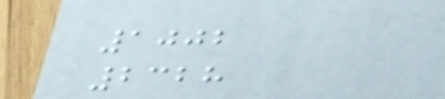1002
2328
